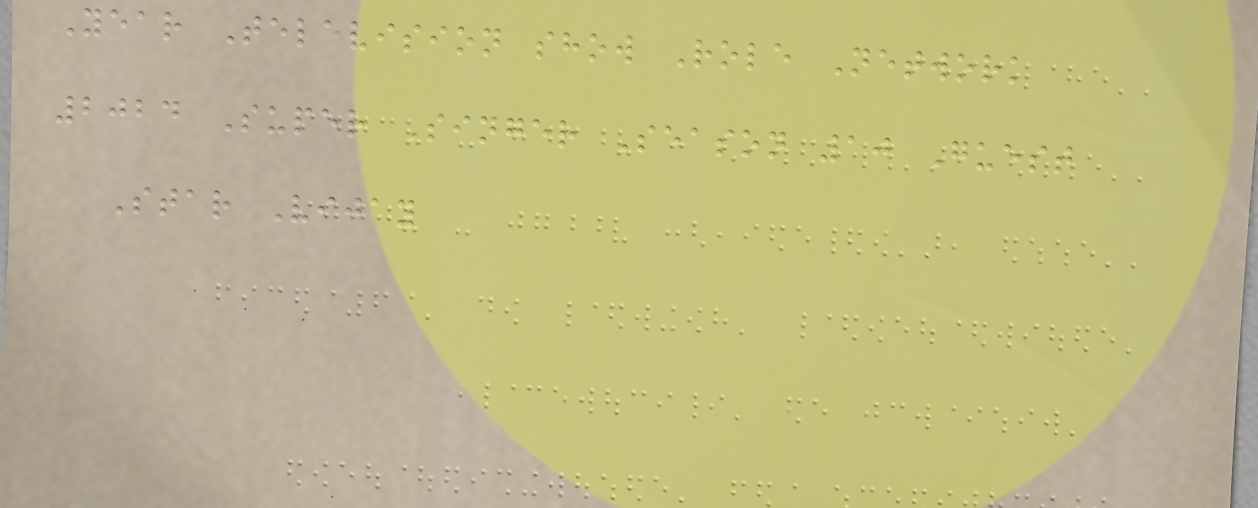Year Television show Role Network
2024 Super Singer Season 10 Guest
Star Vijay
